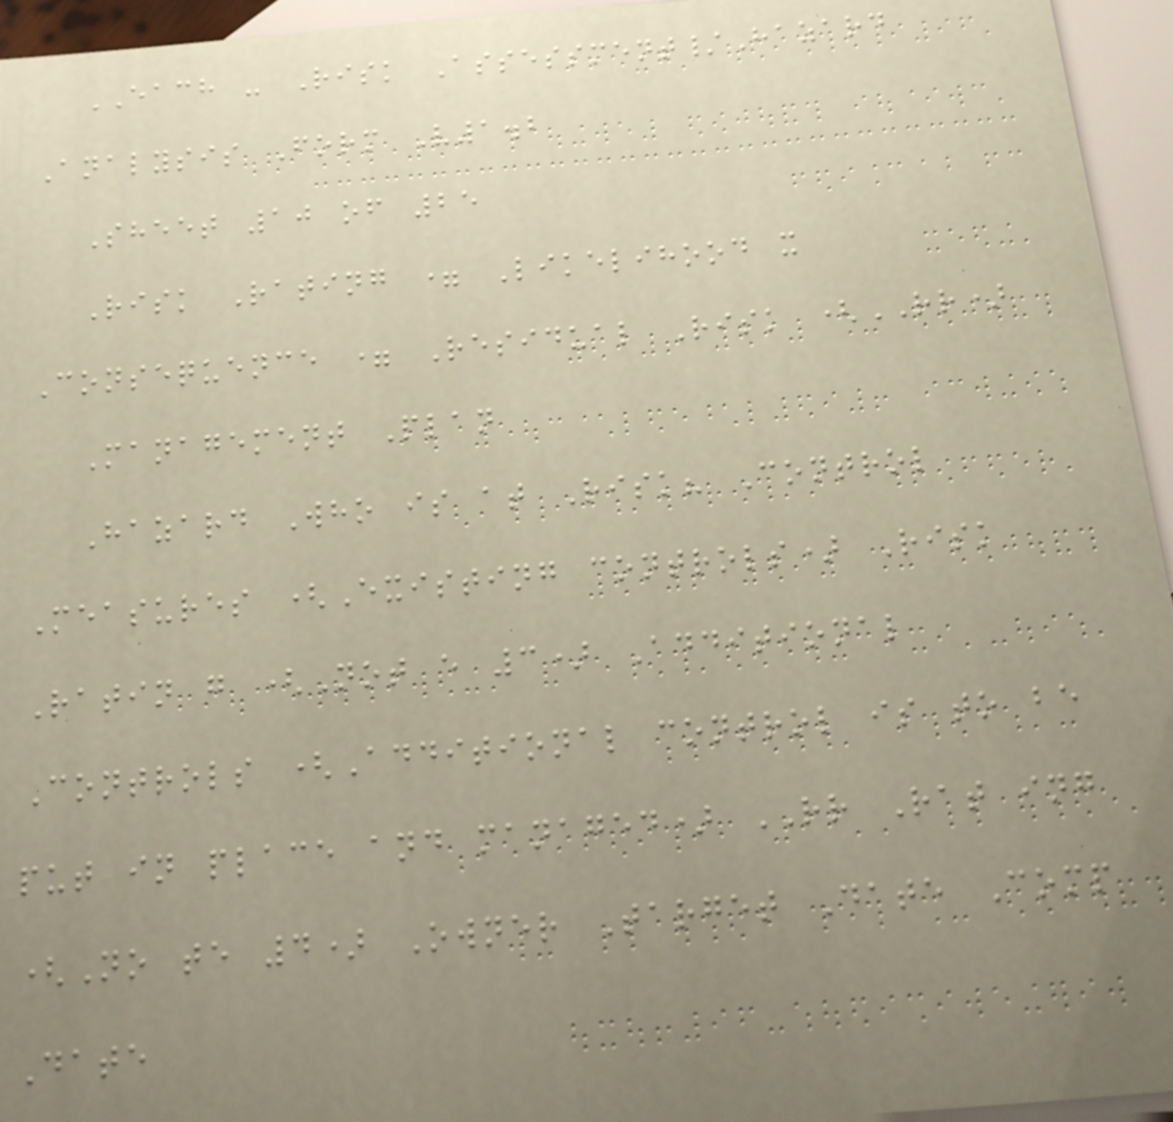EACH - Risk Assessment/Hazard
Analysis Form V1.2
Sheet 10 of 25
Risk Rating = Likelihood x
Consequence = Residual Risk (RR)
Management Plan
Hazard Who is at Risk? Control
Measures (Existing controls) Risk
Ratin g (Not e 3) Additional
Controls (Additional control is to be
put in place and managed) RR Rat ing
(No te 4) Owner Target Date Comp
Date
